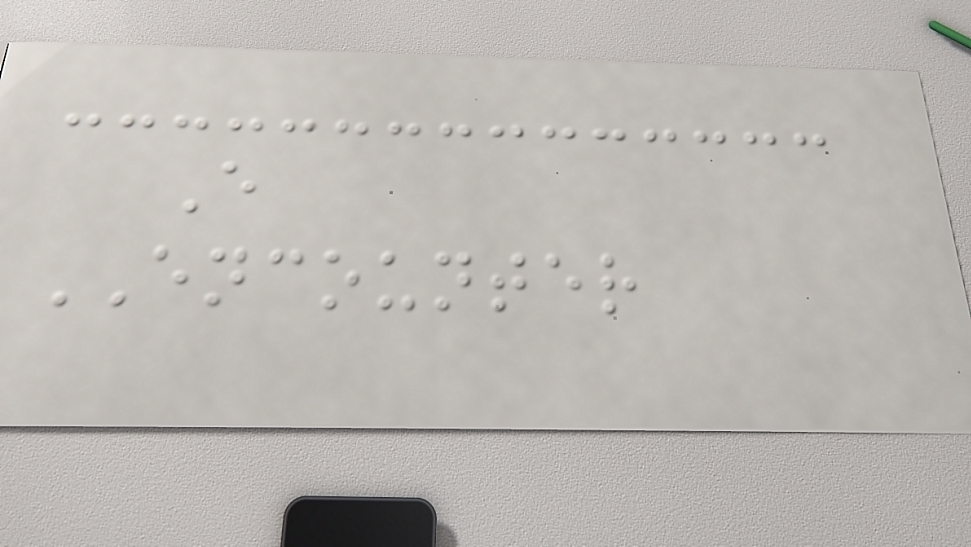E
ENCOUNTER
